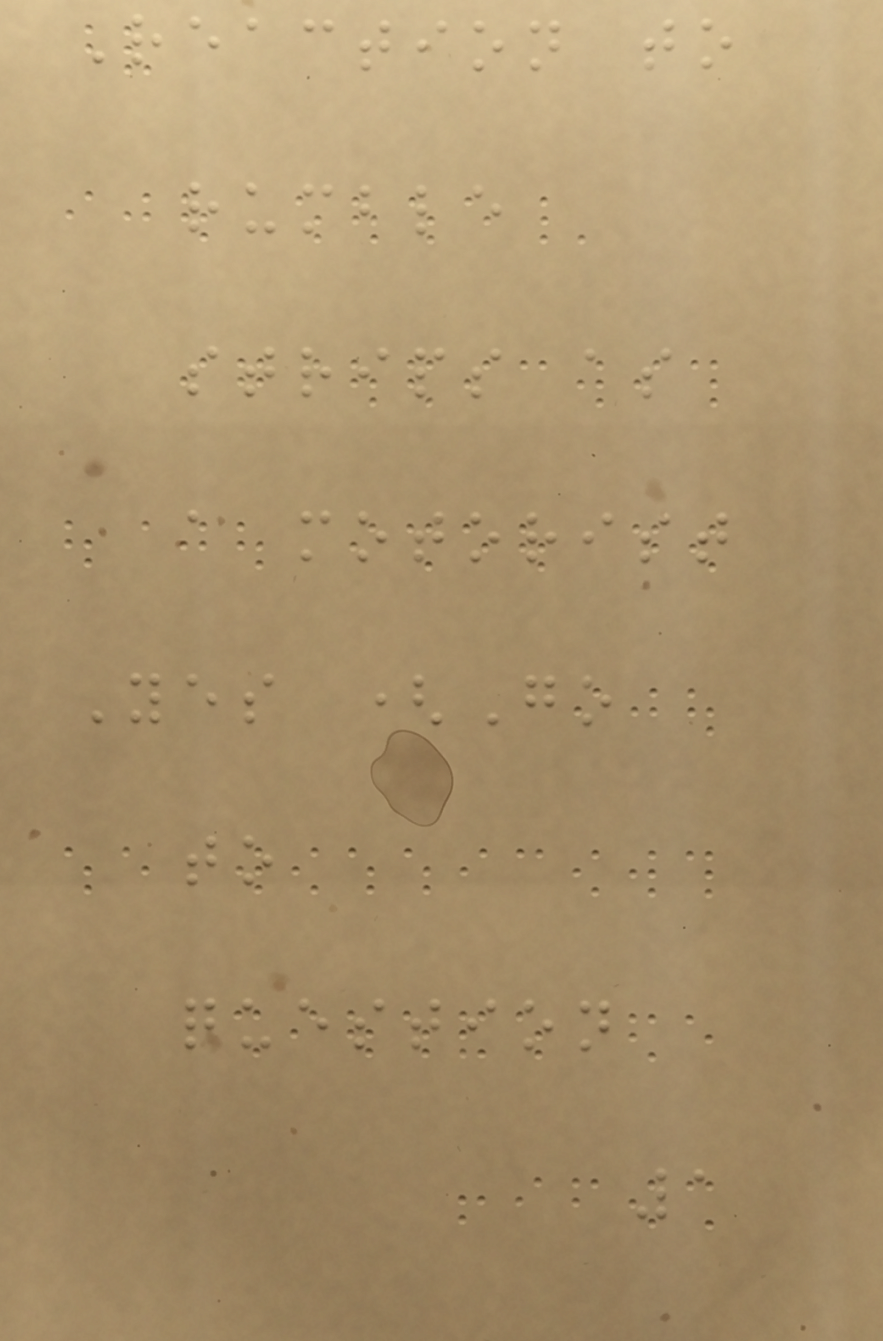Reaction to
rumble
strips as
a motorist
Yes (Go
to
question
1
